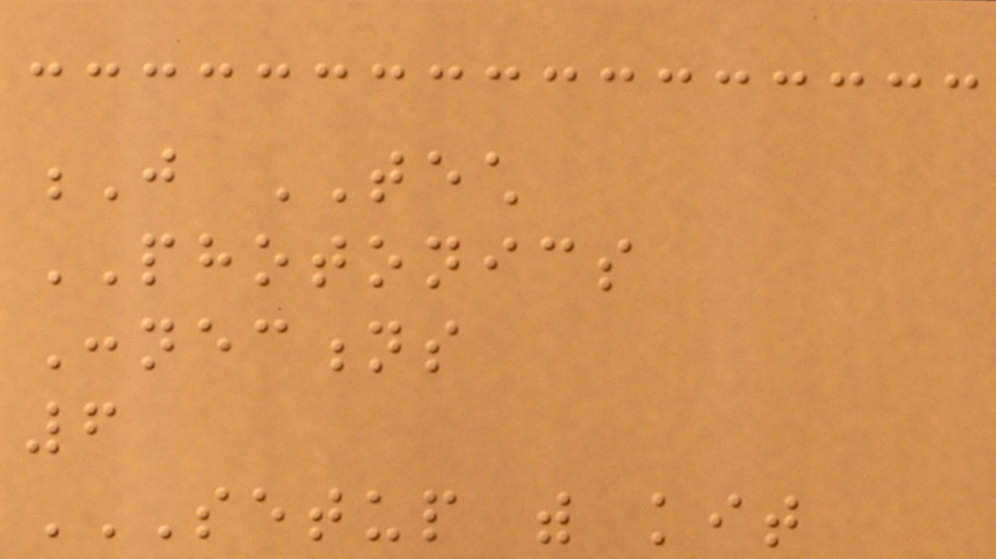J TECH
PHOTONICS
Connections
6
SETUP WITH KIT
